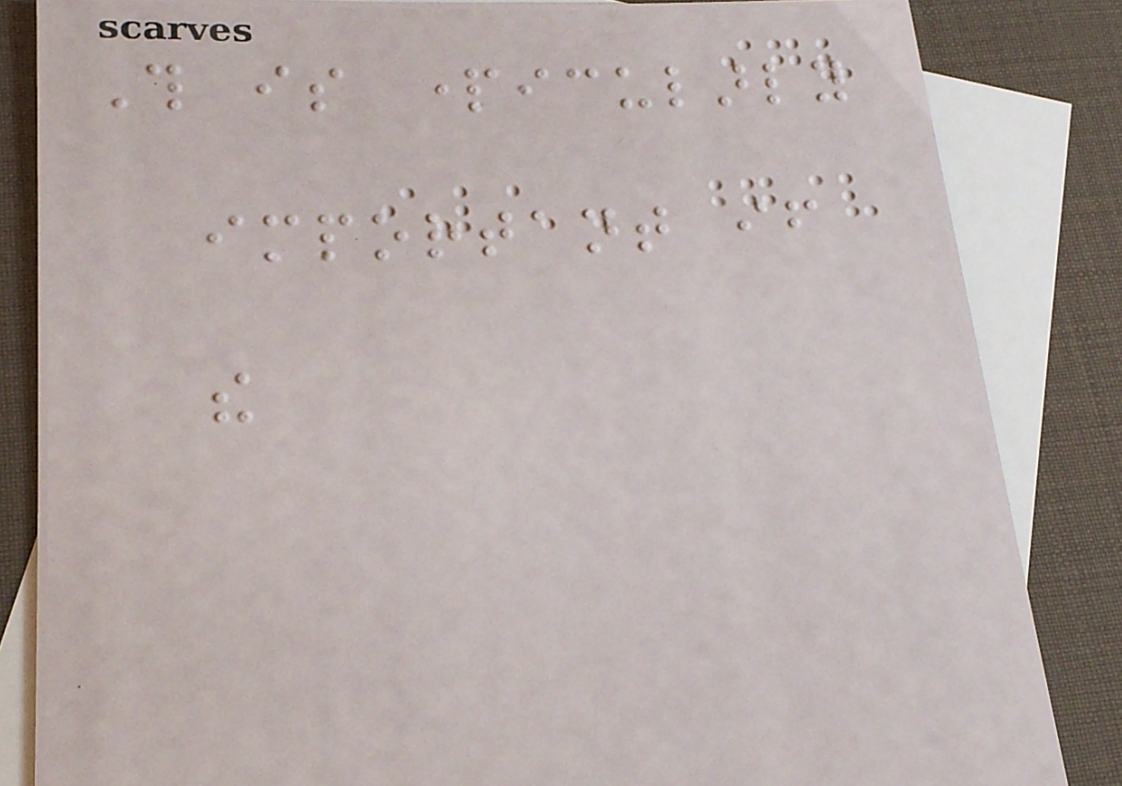This is particularly
important if
the
